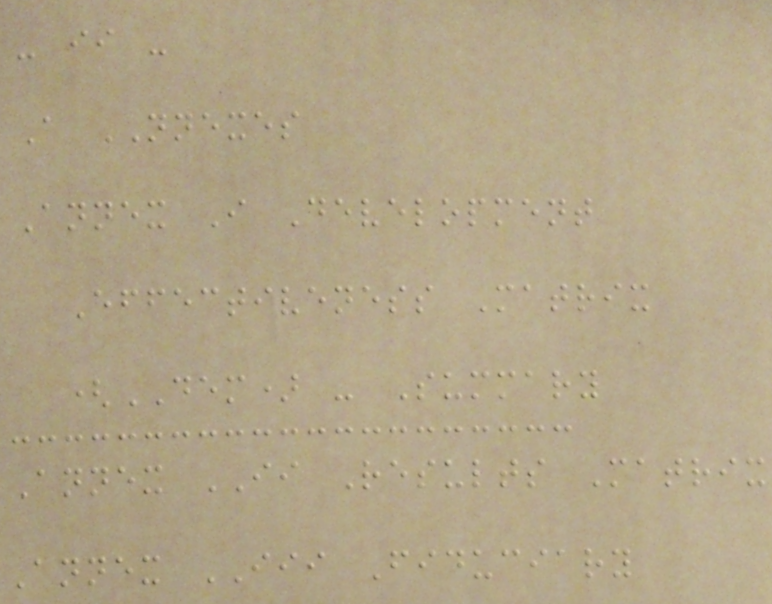- ii -
A NNEXES
Annex I Development
Effectiveness Matrix
(DEM) - Summary
Annex II Results Matrix
Annex III Fiduciary
